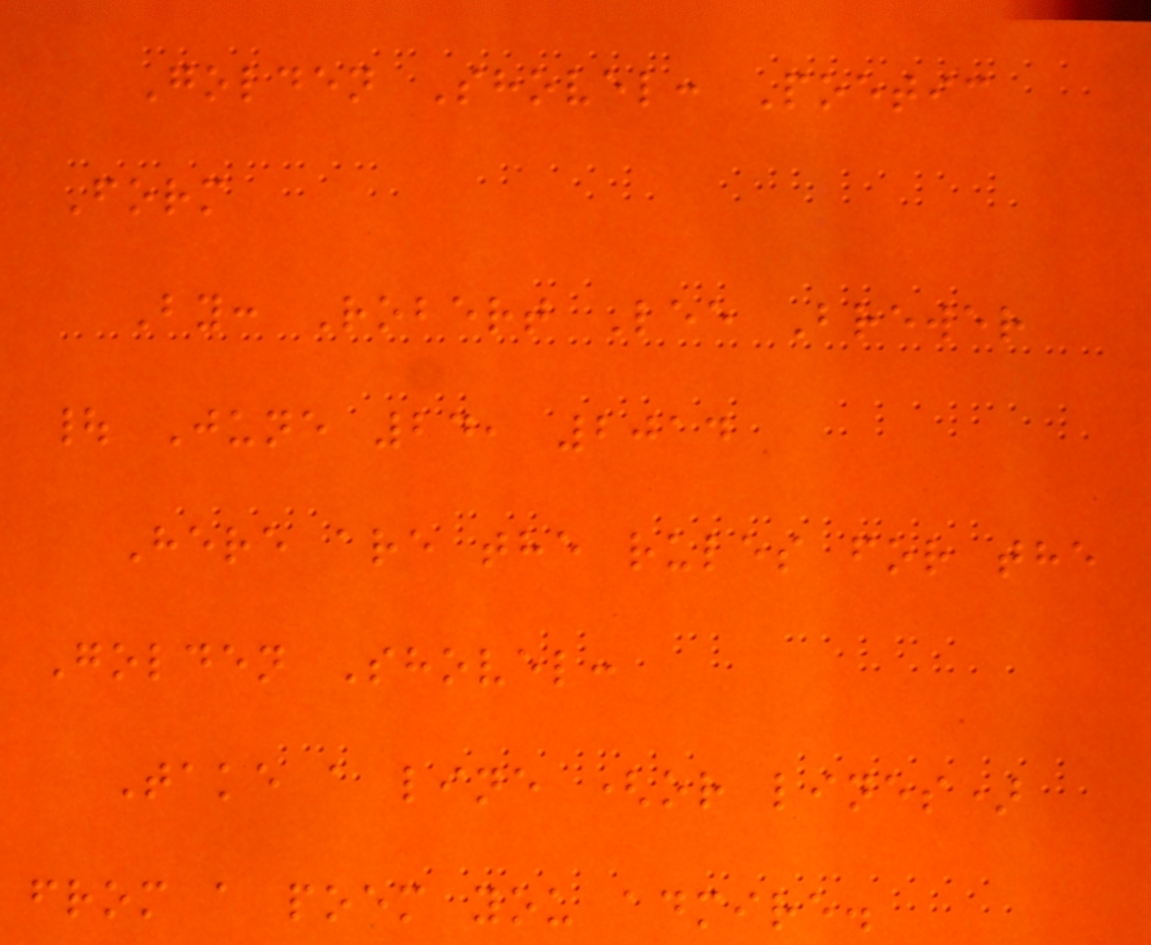Golden Shovel: Poetic
Form
By: Robert Lee Brewer
| June 24, 2014
Here are the rules for the
Golden Shovel:
Take a line (or lines)
from a poem you admire.
